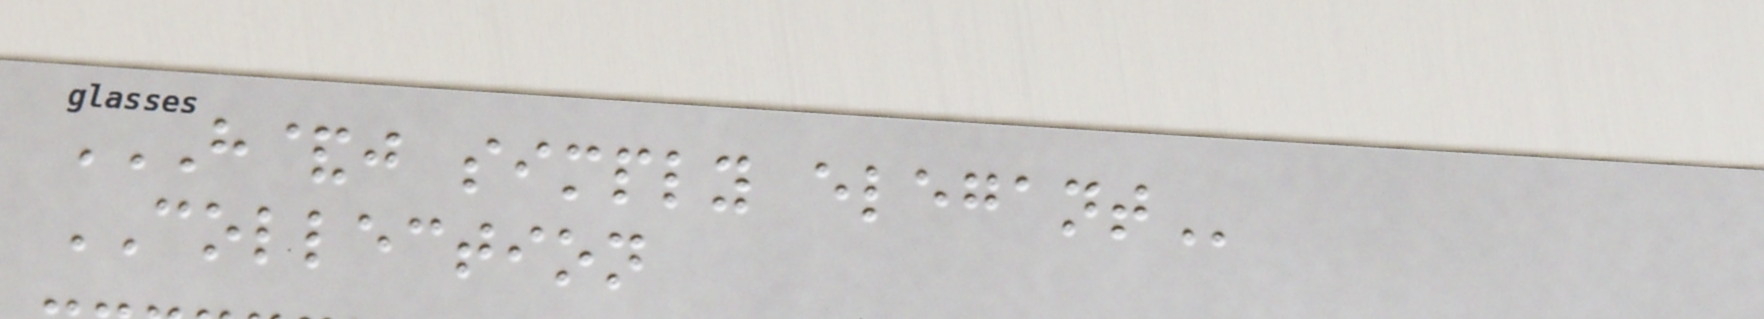H&J SIMPLY ELEGANT
COLLECTION
